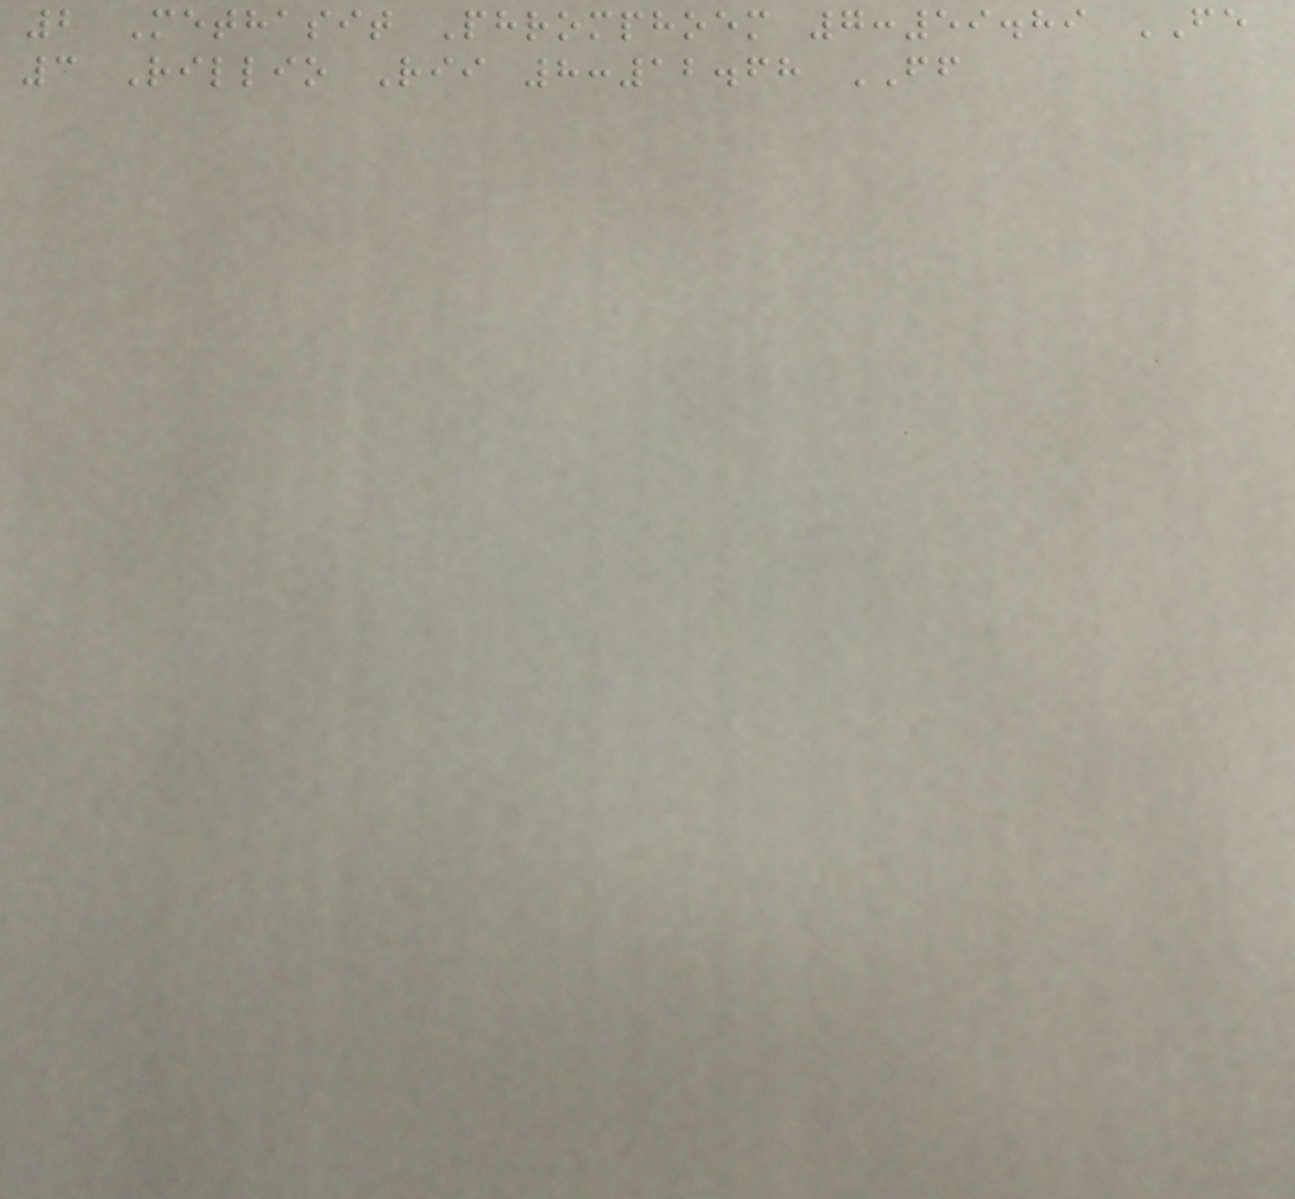2 Methasit Phromphoem 7:59.89 FE
3 Rillio Rii 8:12.68 FF
